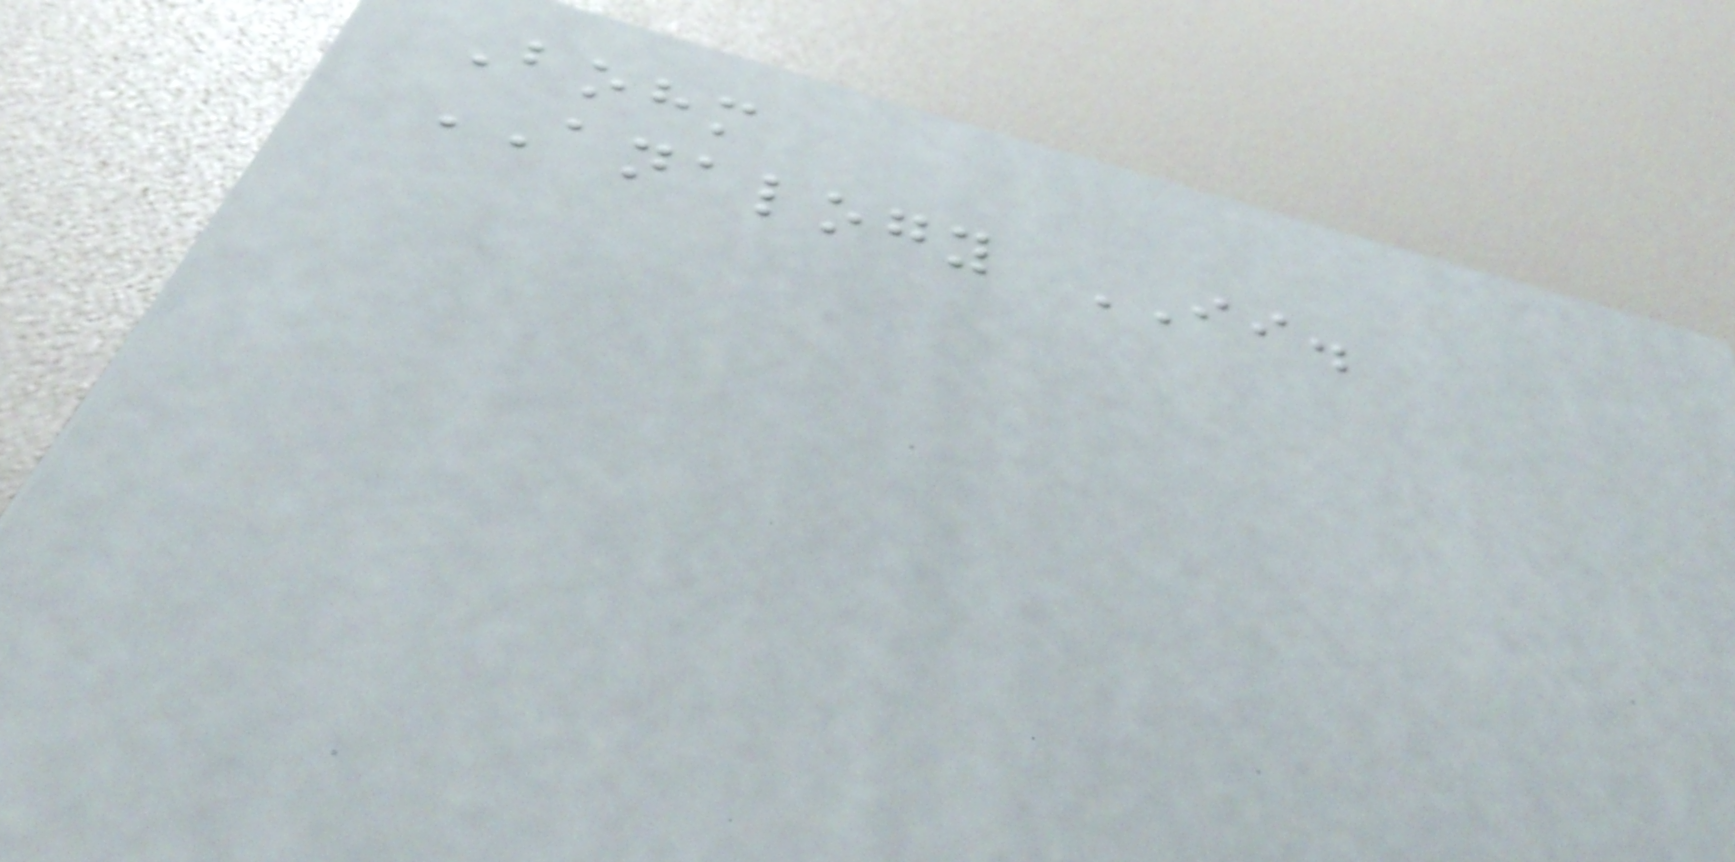Bohm
ANALOGY II.
